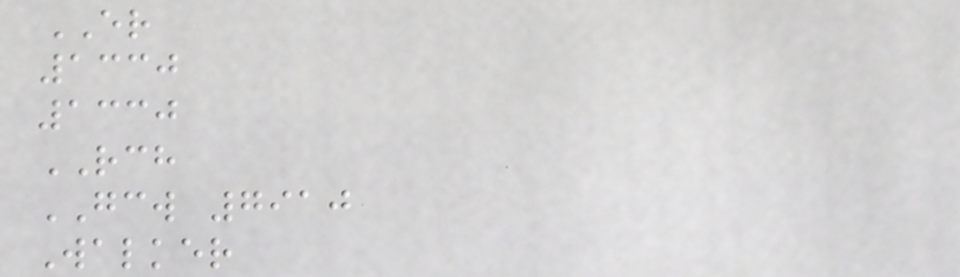ER
1330
1330
RCH
GCW 7910
Walker
